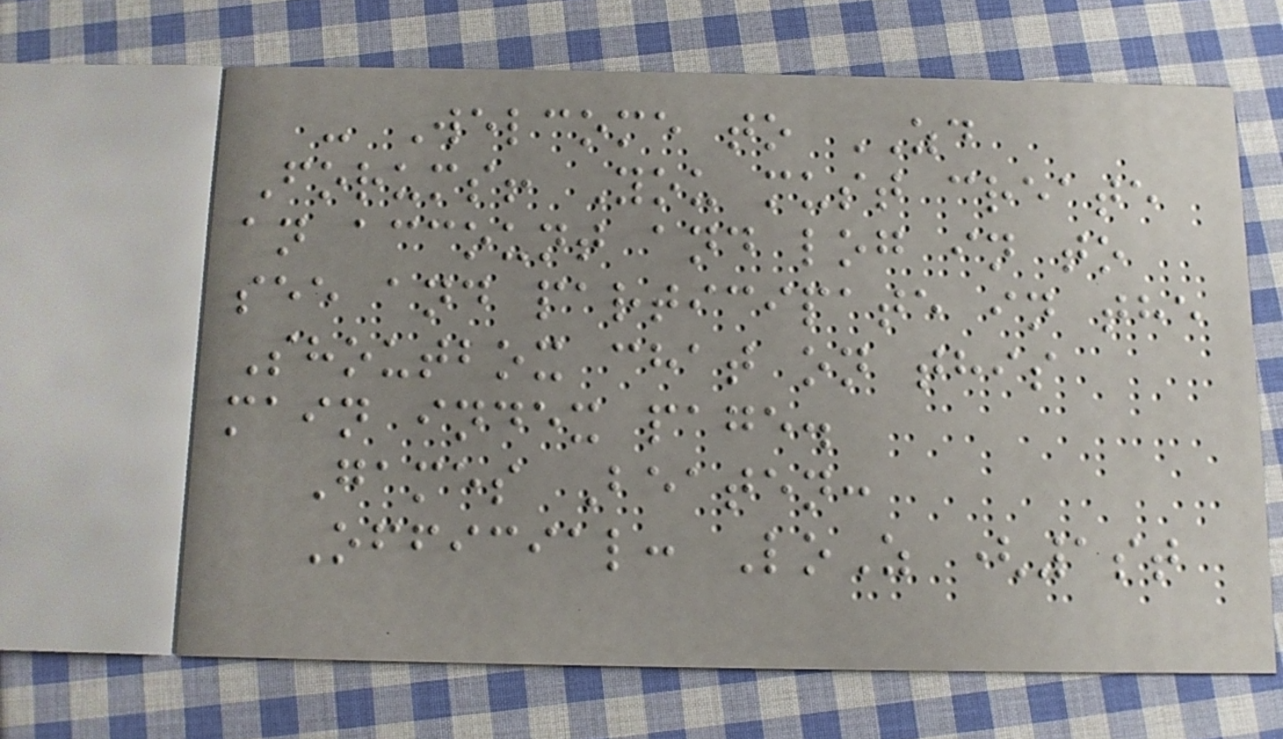- Welcome to ZD
Forums! You must create
an account and log in to
see and participate in the
Shoutbox chat on this
main index page.
Games Beaten:
Official: LoZ (1st
